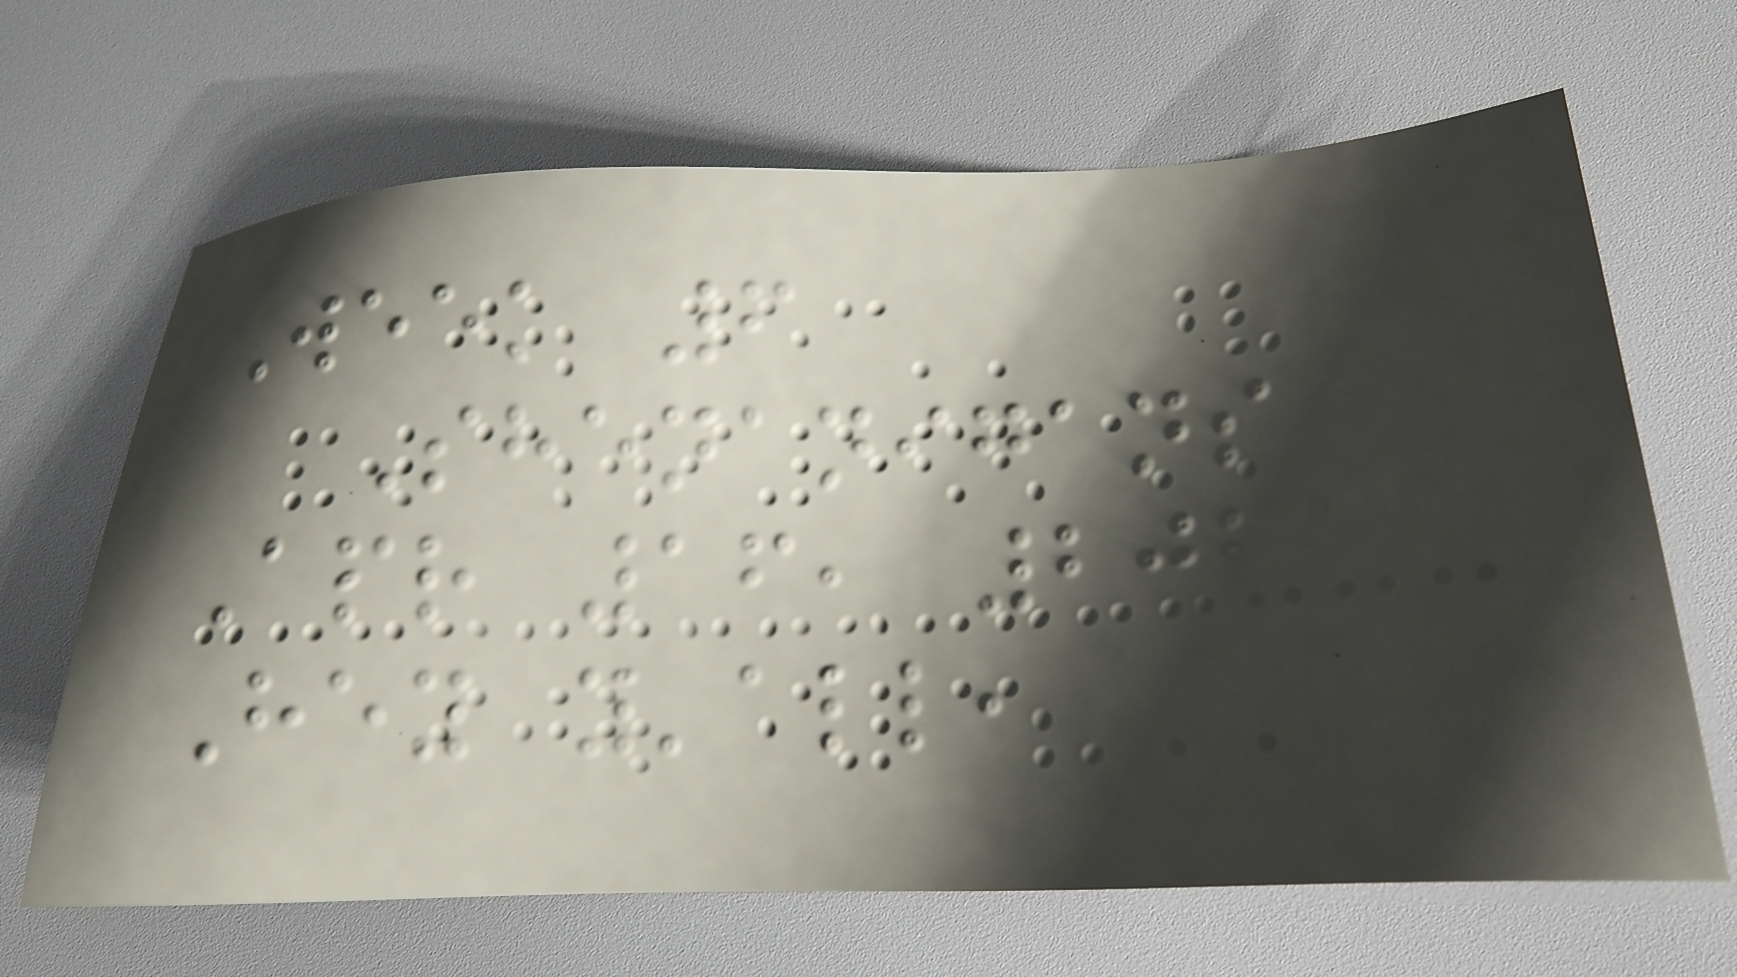Week 6
Shenanigans
Apr 16, 2021
Hey y'all,
